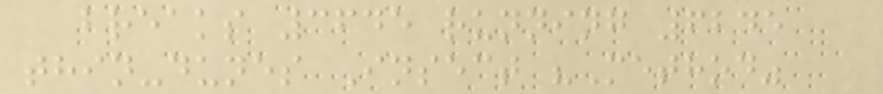breaks 3645 running 6245
thin-dunes Insect "Method"
